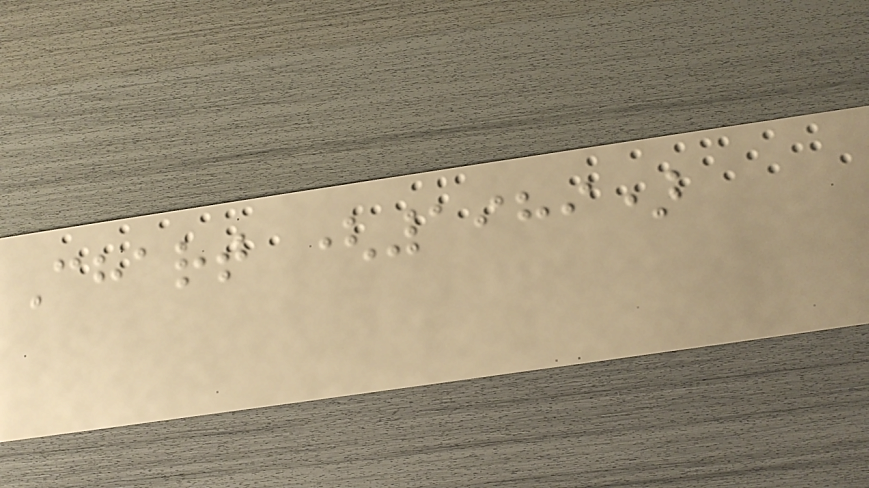Chart (1989)
